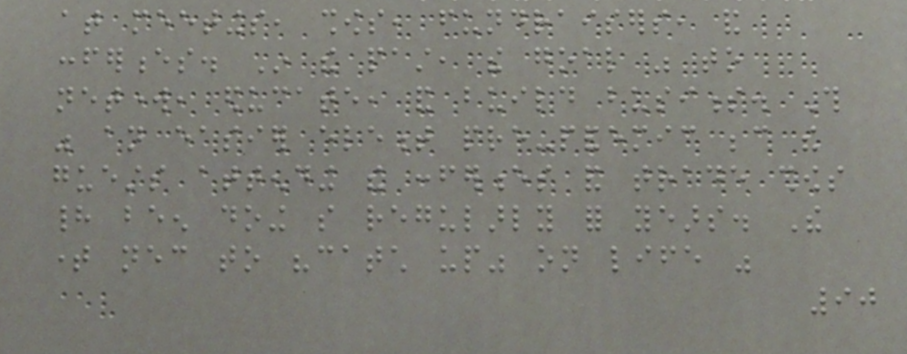at meetings, shows, fundraisers, and
conferences. In the past, the goal was to
network, educate, and build business. This
was an easier element pre-pandemic because the
guests attending the conferences and trade shows
had been doing so regularly for years. The
time necessary to "catch up" on life was
90
